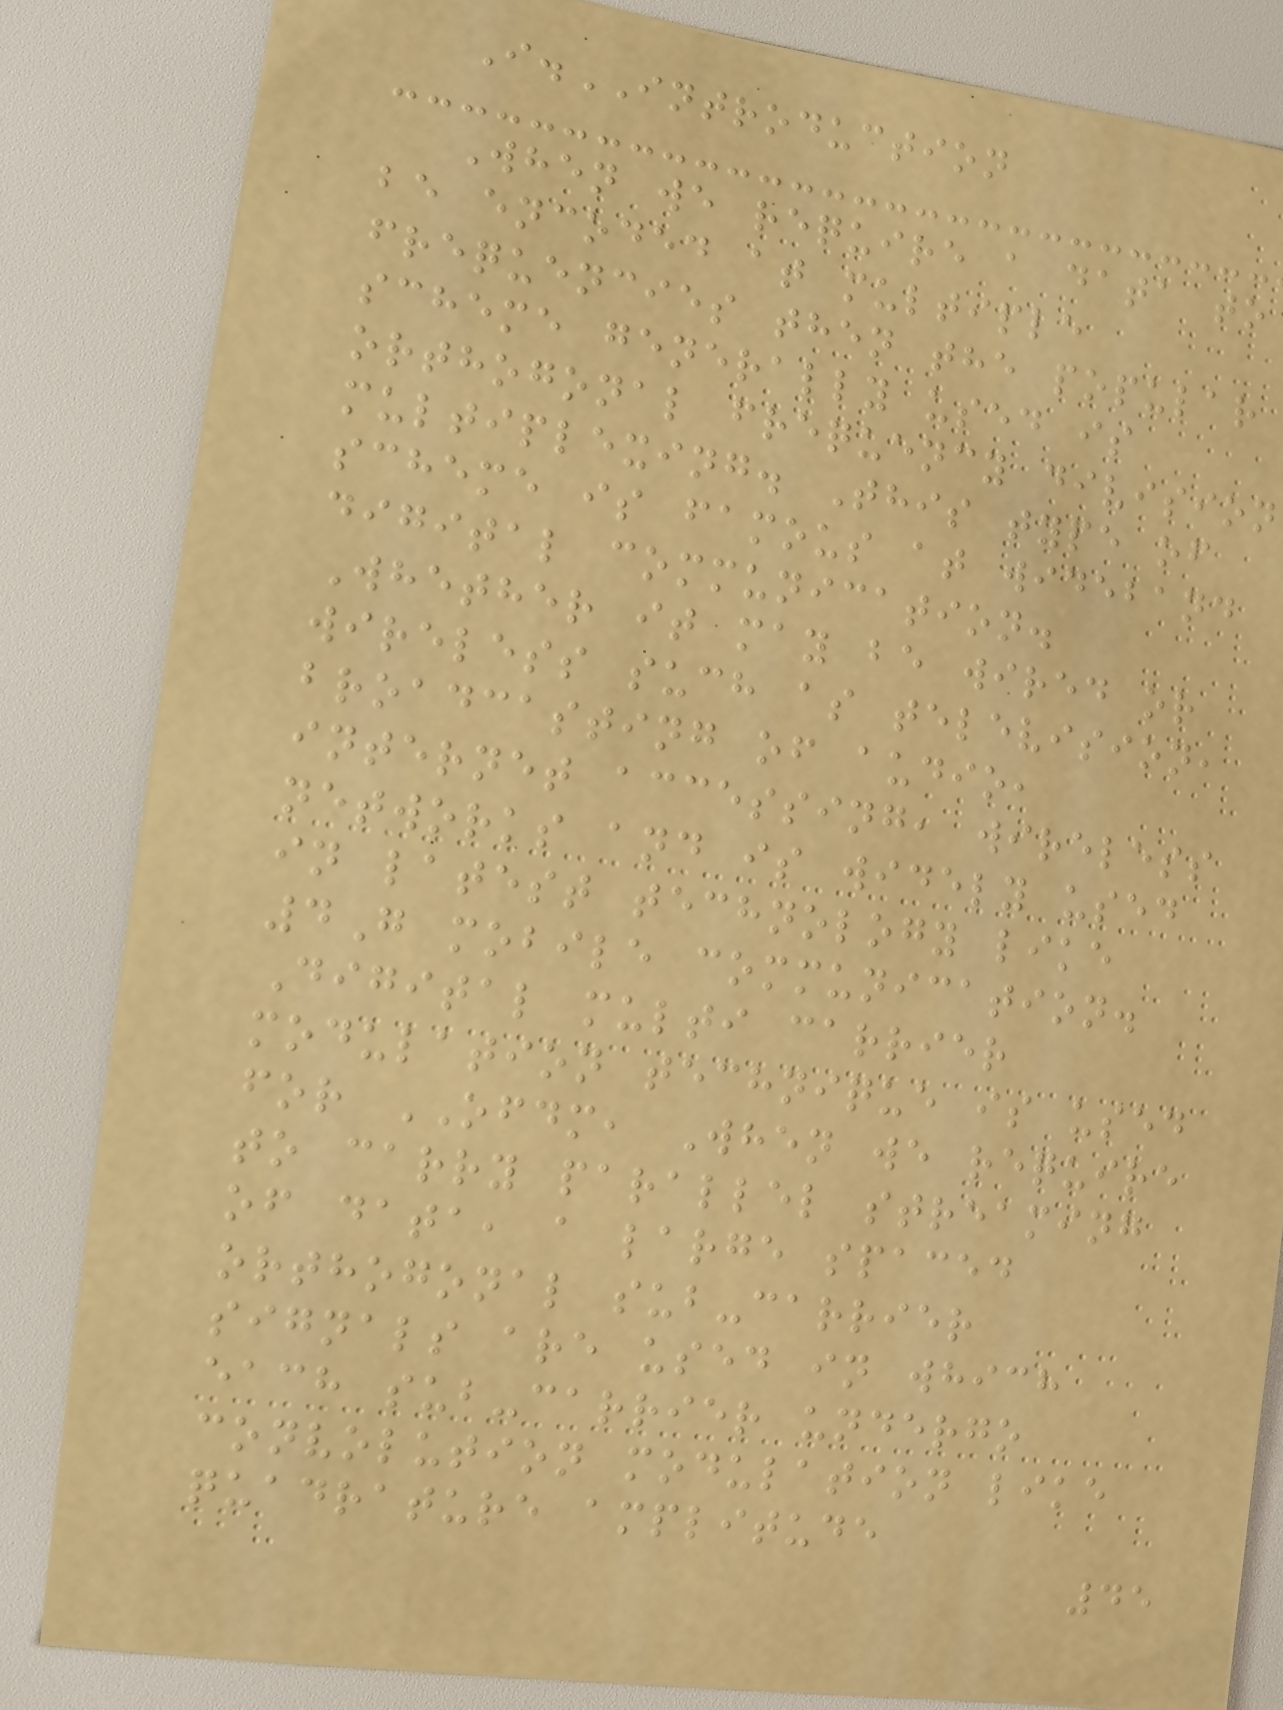I.INTRODUCTION
When we require a data to
be encoded at multiple
frequencies then the popular
scheme generally used is
orthogonal frequency division
multiplexing. This type of
scheme is famous at wideband
digital communication.
Whether it may be wired or
wireless such as television,
broadcasting of audio,
internet accessing, wireless
networks and is widely used
in latest technology like
4G mobile communication.
Digital multi carrier
modulation technique is used
for OFDM, When we require
to carry parallel streaming
of data, a large spaced
orthogonal sub-carrier
signals are used in which
each sub-carrier undergo
convolution modulation like
quadrature amplitude
45
